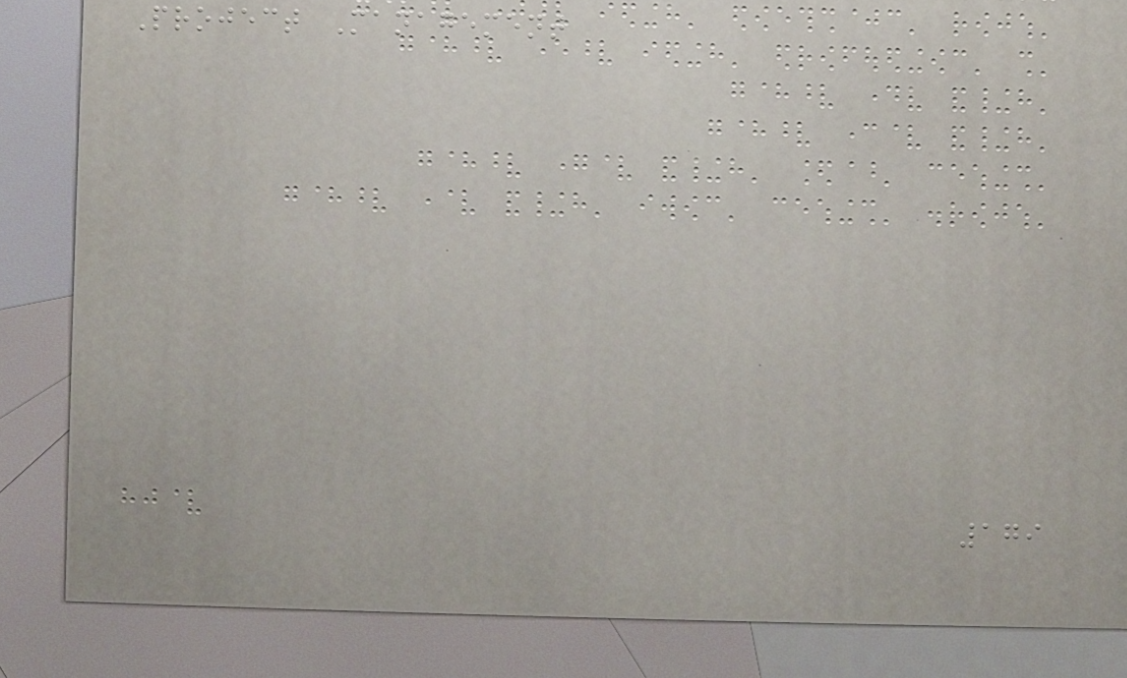Project Management
179
